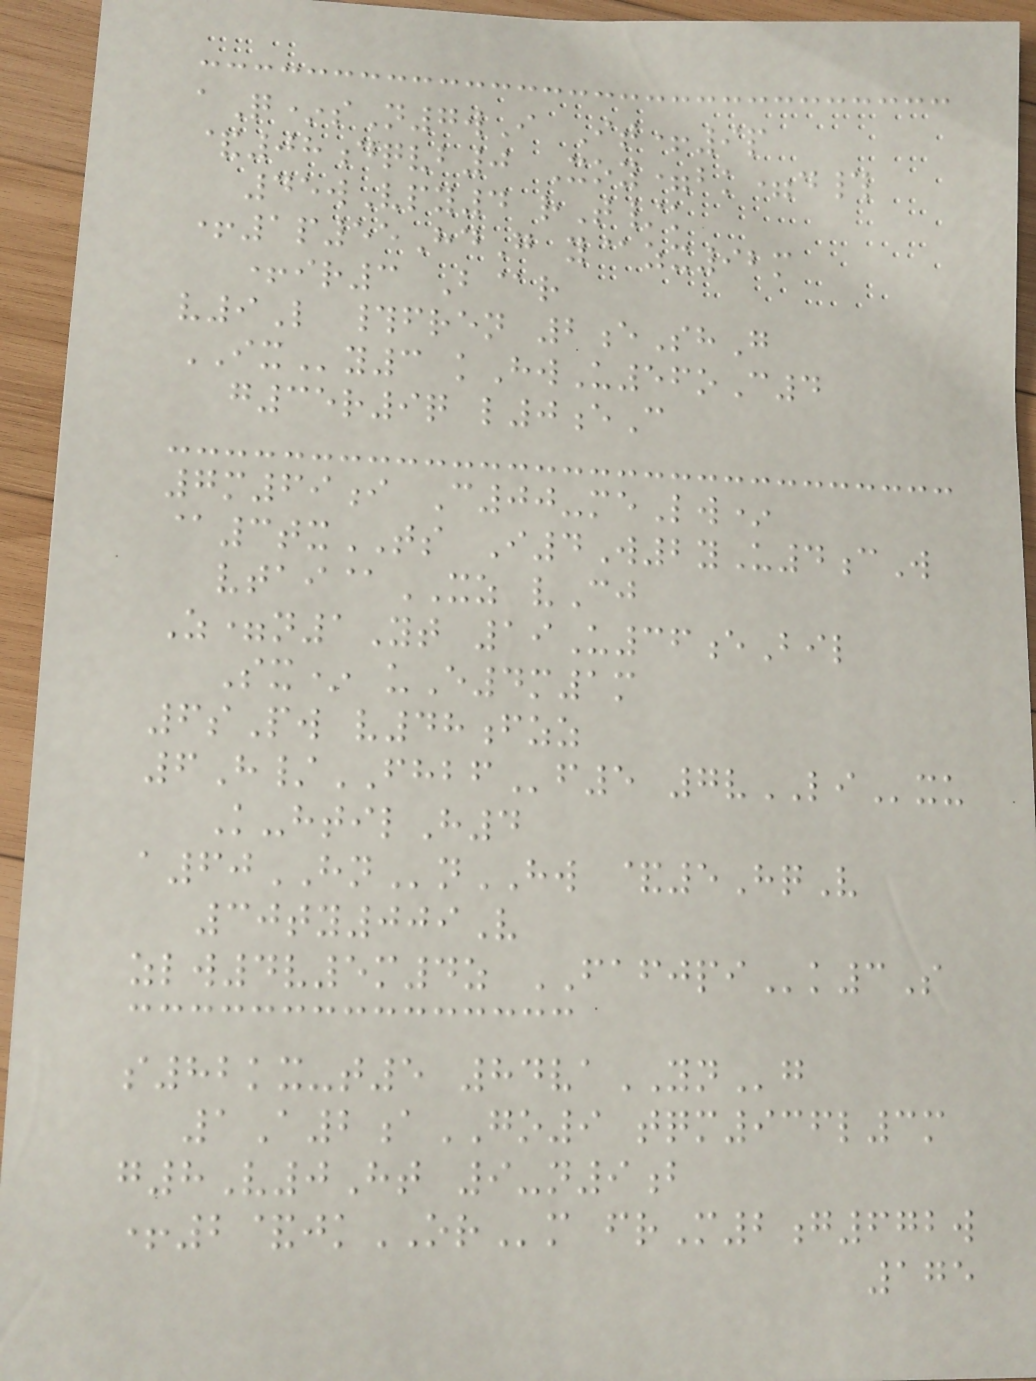aQ*sN7wI It+9p
&08dqvb0 Xoy=bk=d#
45wVpy4 rT/k
+1p55HdG y@zx92m
+ir3 B@r
v9L #fren 2eShG
IXy3 kHwU56oC4
g35r9q l0eC
7m69i C00-meLw*
@3txTS I4W2yU4cW
vtai@XZ vCj
Z=n1Yt 19U36eBil
Sx* uE4m1m
6sPw v48fzz
6H/FHBFf5 7vLIxu
K-htilH4
a60HNnHW &5HqV
30ty009V
zlw4v5m4z FAFJPIk3S
s82kx-t5 84vaYNg
1A2aGO9 tqm936l3m
g8V0Ht 9-n9b
+2&jkORm frM2g672w
175
